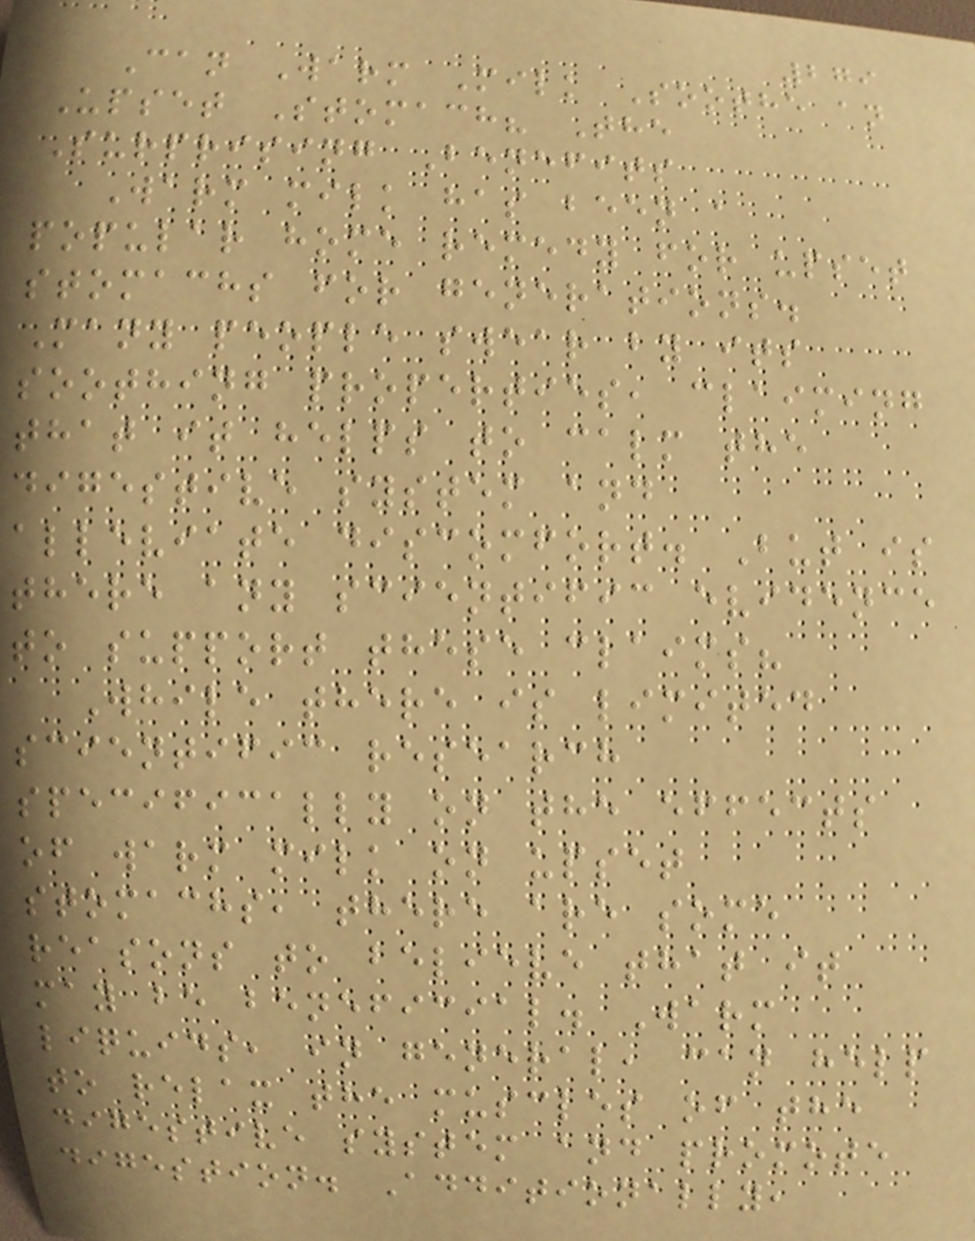279
Can Warm Milk Soothe an
Upset Stomach? The
Surprising Benefits
Warm milk has been a
popular home remedy for upset
stomachs for generations.
Many people swear by its
soothing properties, claiming
that it helps to calm the
digestive system and
alleviate discomfort. But is
there any scientific evidence
to support these claims?
While there is limited
scientific research
specifically on the effects
of warm milk on upset
stomachs, there are some
reasons to believe that it
may be beneficial. Warm
liquids, in general, can help
to relax the muscles of the
digestive system and promote
digestion. Additionally,
